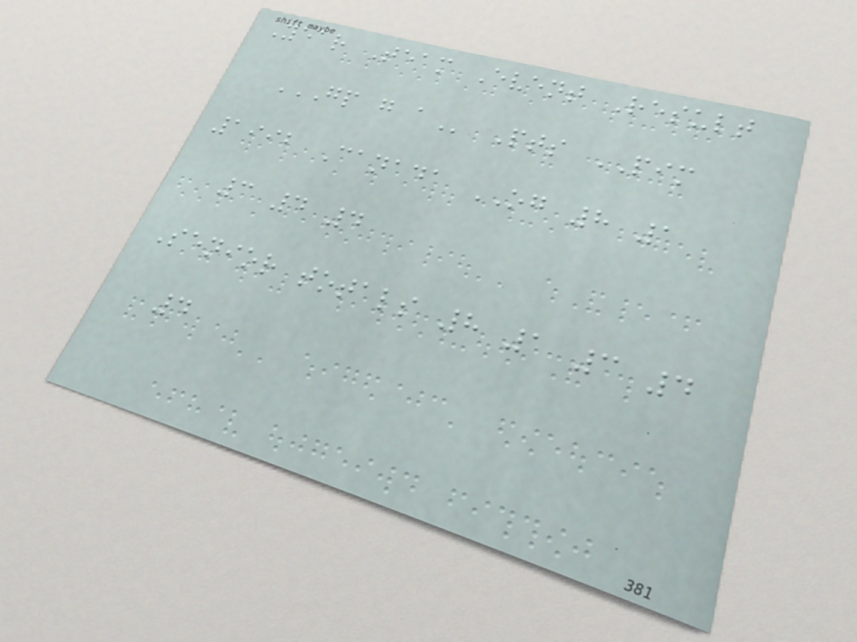Year Team Event Result
GP G A Pts PIM
1992 Canada OG 8 1
3 4 4
Senior totals 8 1 3 4
4
